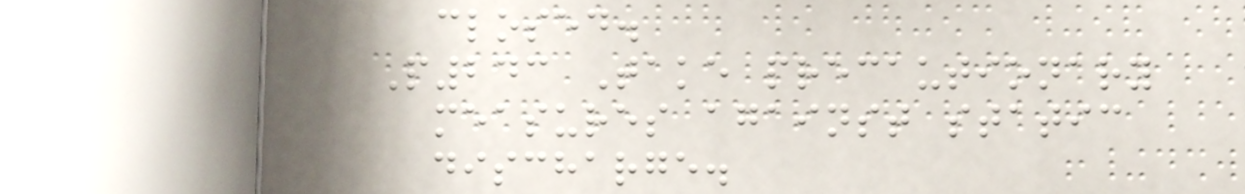closed.
P243 Take precautionary
measures against static
discharge.
